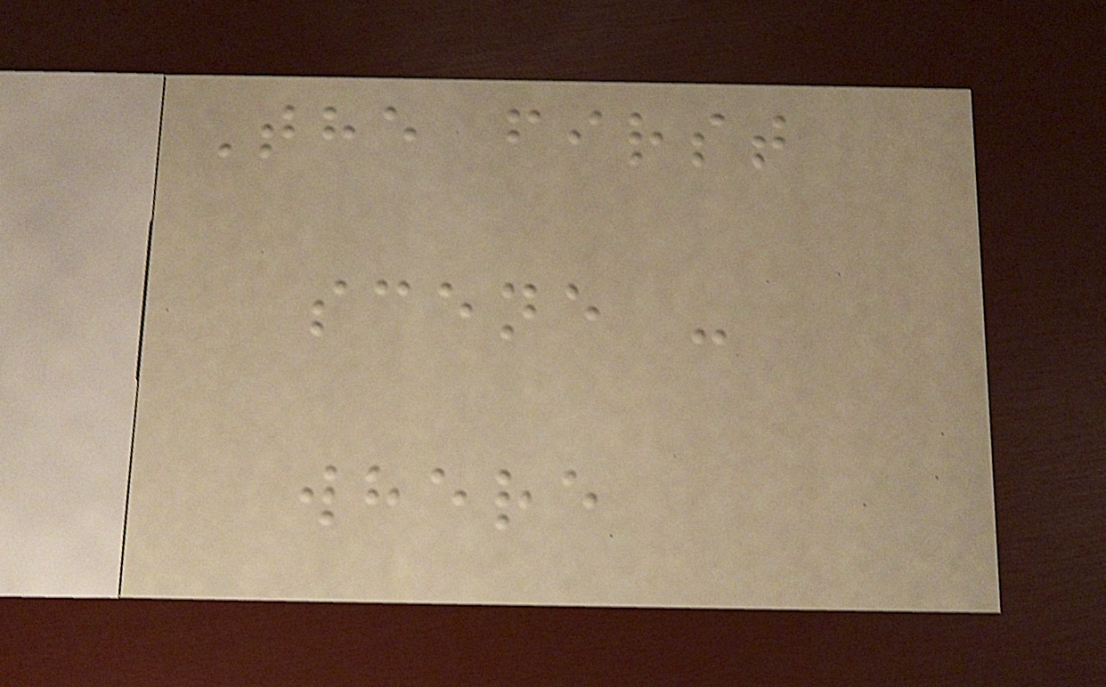The first
scene -
where
